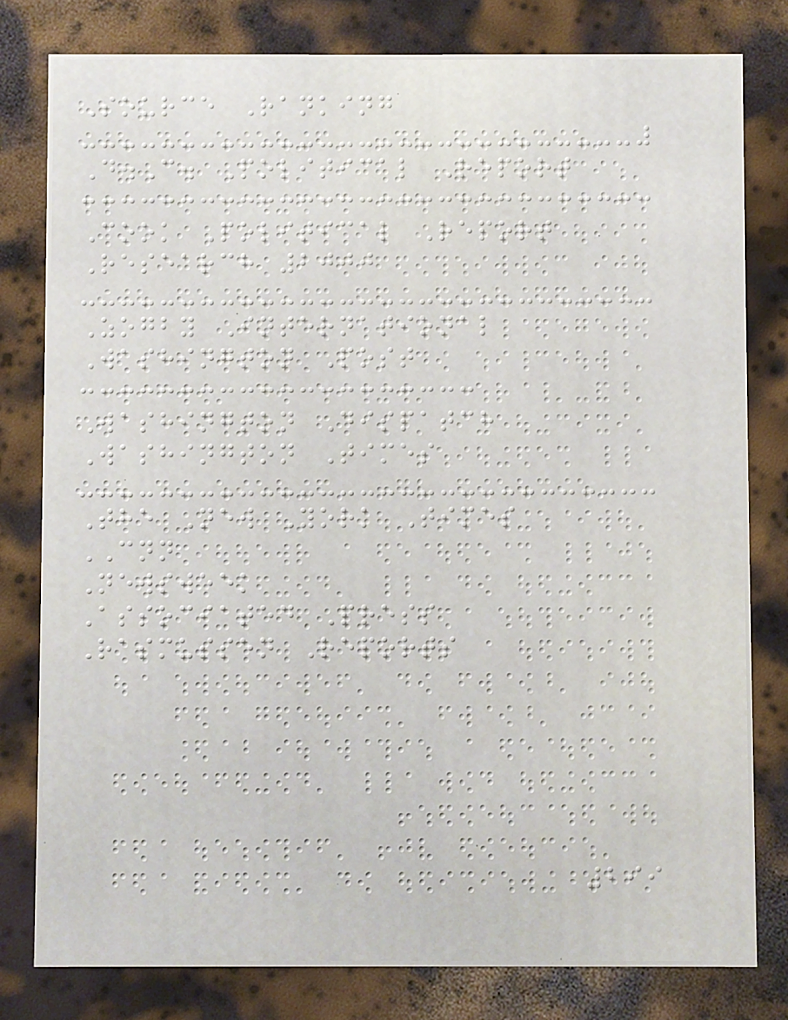Source Ranking
D.C. Political Report
Cook Political Report
Research 2000
Zogby International
Washington Post
Washington Dispatch
Washington Times
The New York Times
CNN
Newsweek
Associated Press
Rasmussen Reports
299
